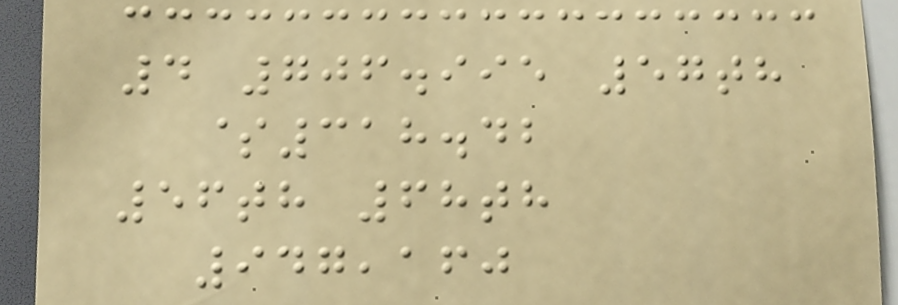4 706.995 57th
$318.42
56th 68th
947,160
